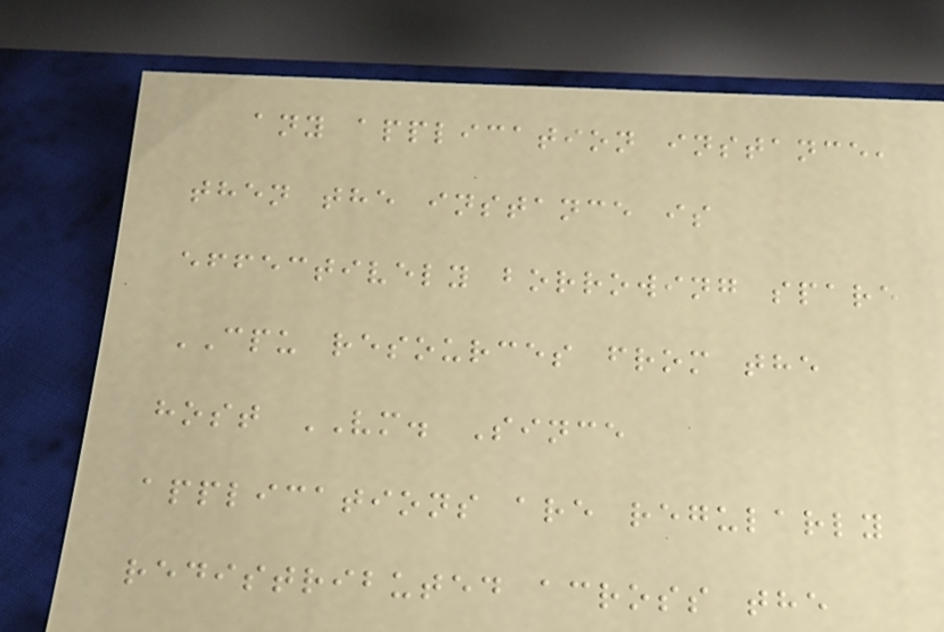any application instance,
then the instance is
effectively borrowing spare
CPU resources from the
host VM. Since
applications are regularly
redistributed across the
